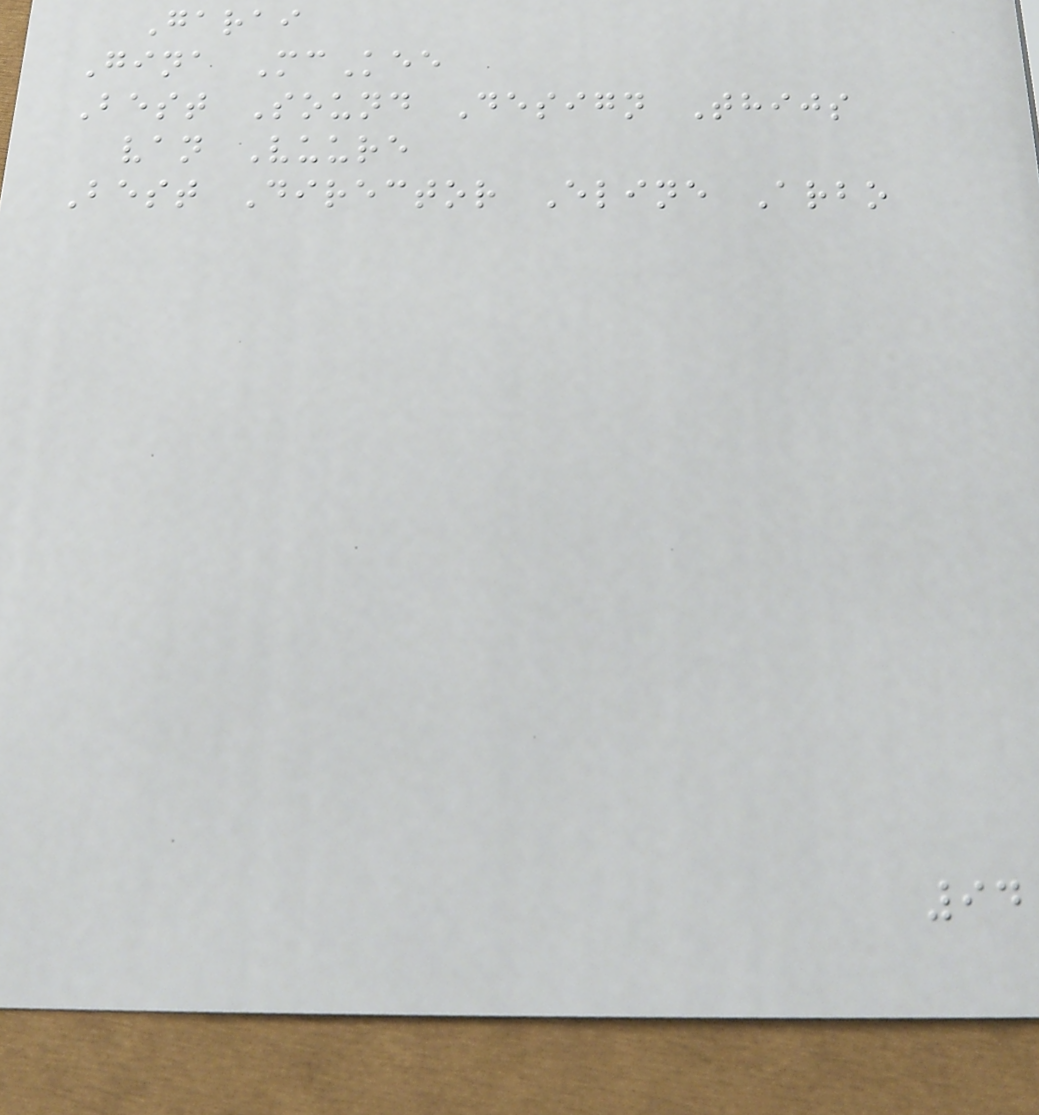Garai
Gina McKee
Best Sound Design Thijs
van Vuure
Best Director Eline Arbo
94
